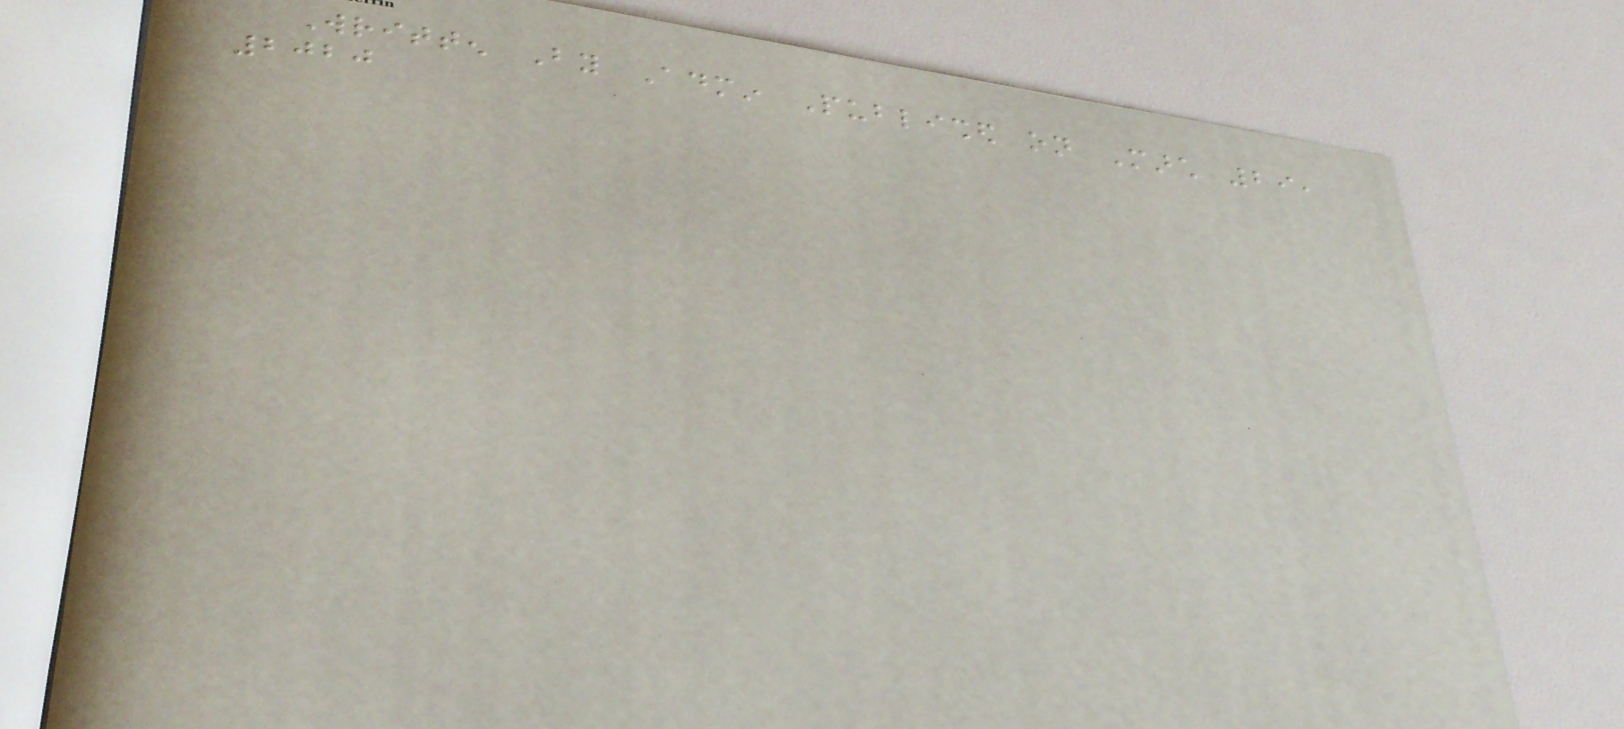Written By Admin Published on March 29,
2020
